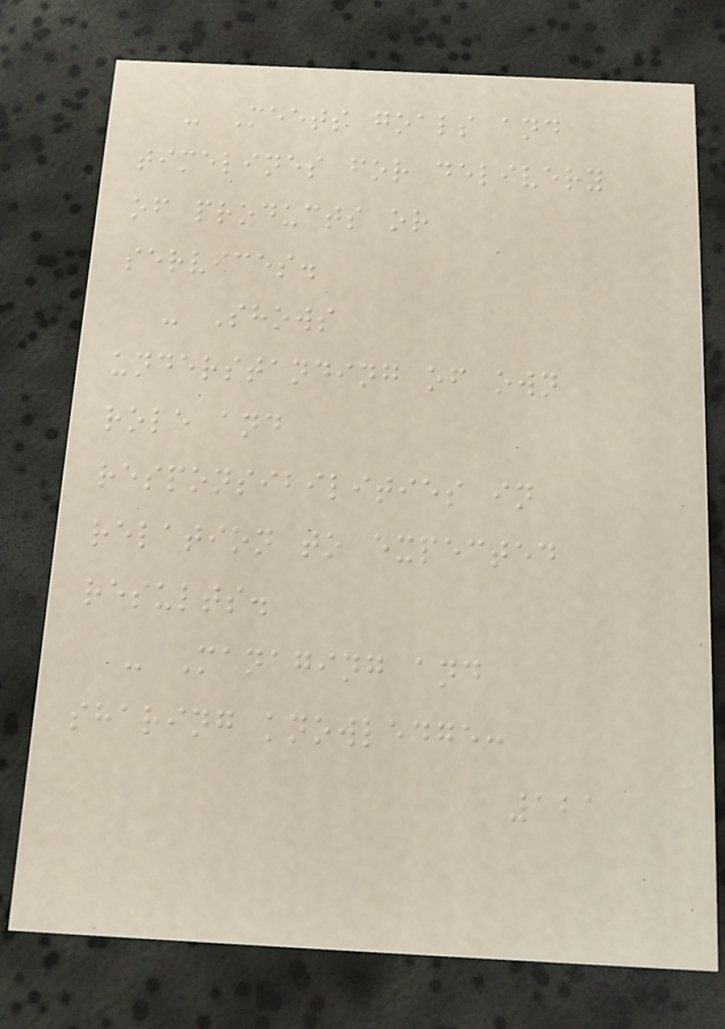- Meets goals and
timelines for delivery
of products or
services.
- Shows
understanding of own
role and
responsibilities in
relation to expected
results.
- Managing and
sharing knowledge:
121
